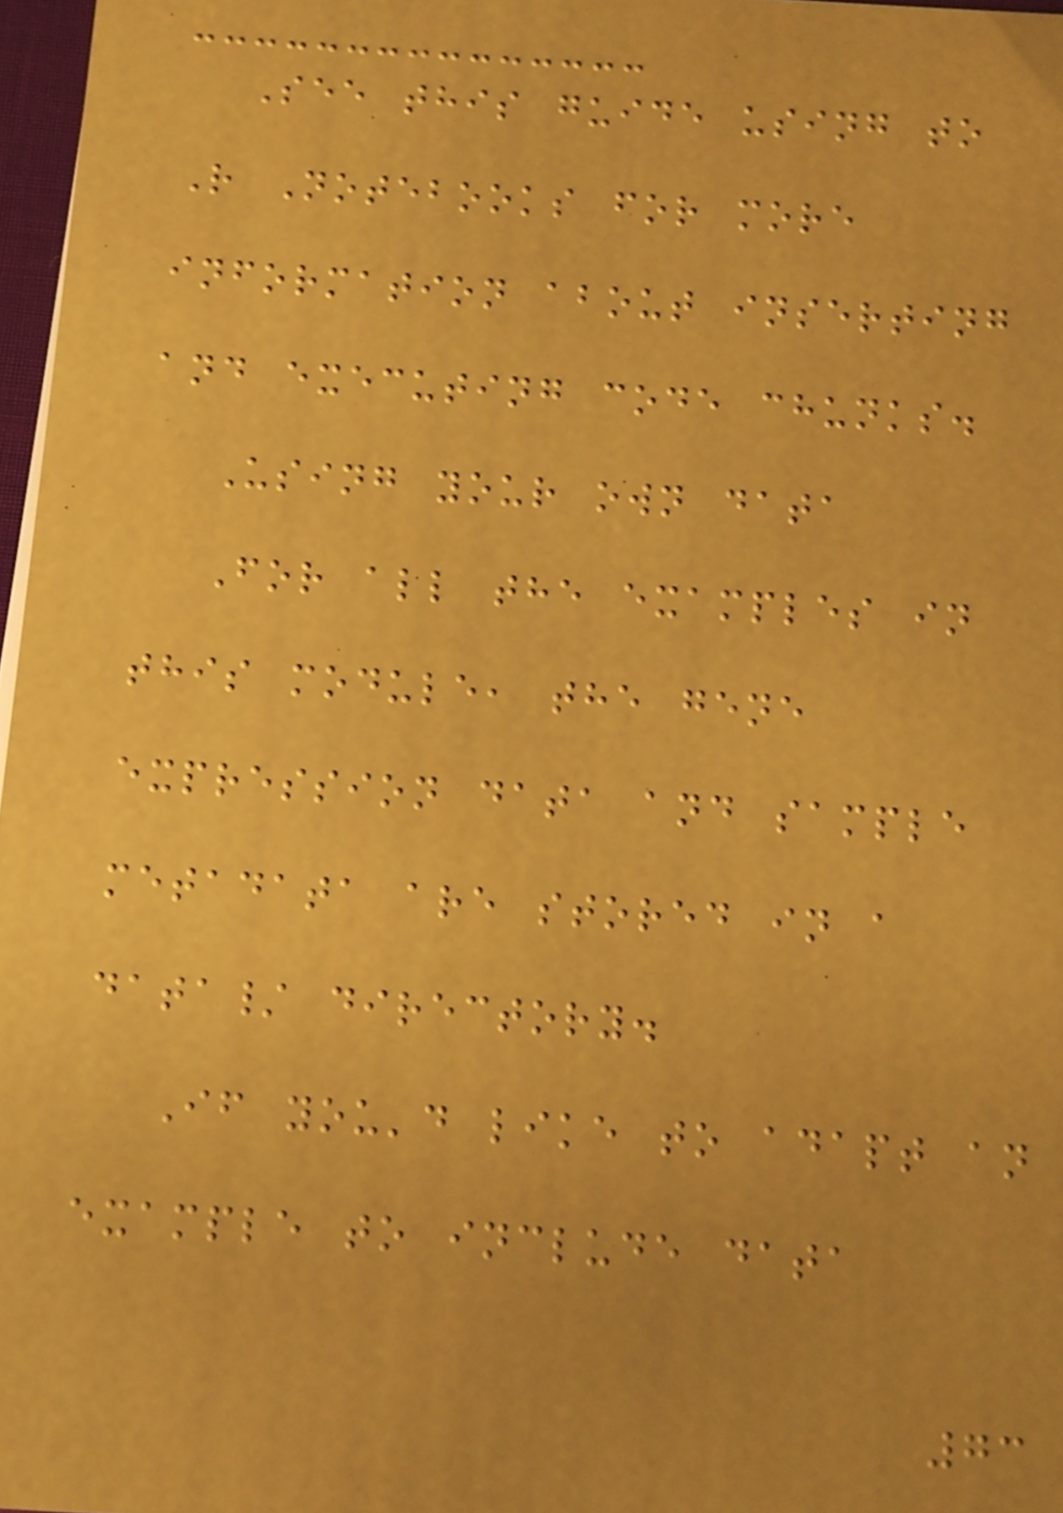See this guide using to
R Notebooks for more
information about inserting
and executing code chunks.
Using your own data
For all the examples in
this module, the gene
expression data and sample
metadata are stored in a
data/ directory.
If you'd like to adapt an
example to include data
73
